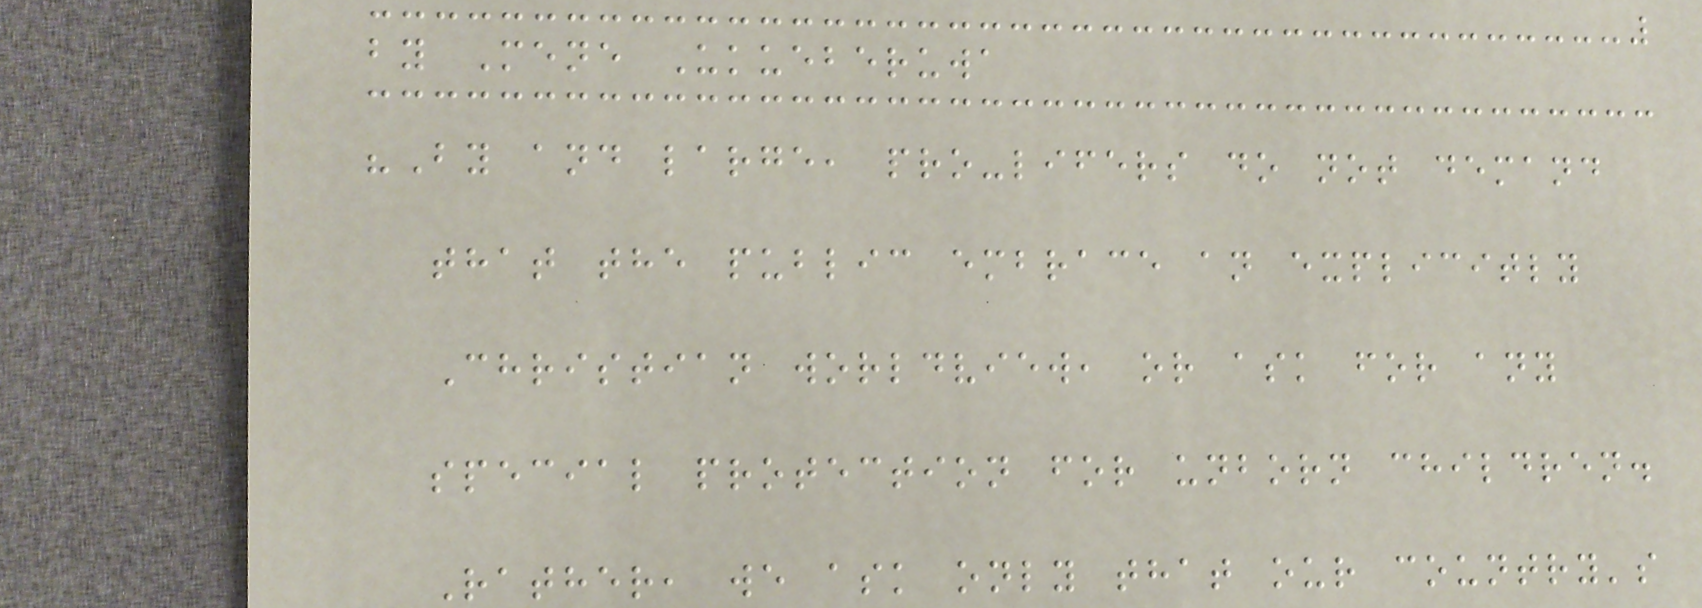by Mene Ukueberuwa
"By and large, pro-lifers do not demand
that the public embrace an explicitly
Christian worldview, or ask for any
special protection for unborn children.
Rather, we ask only that our country's
